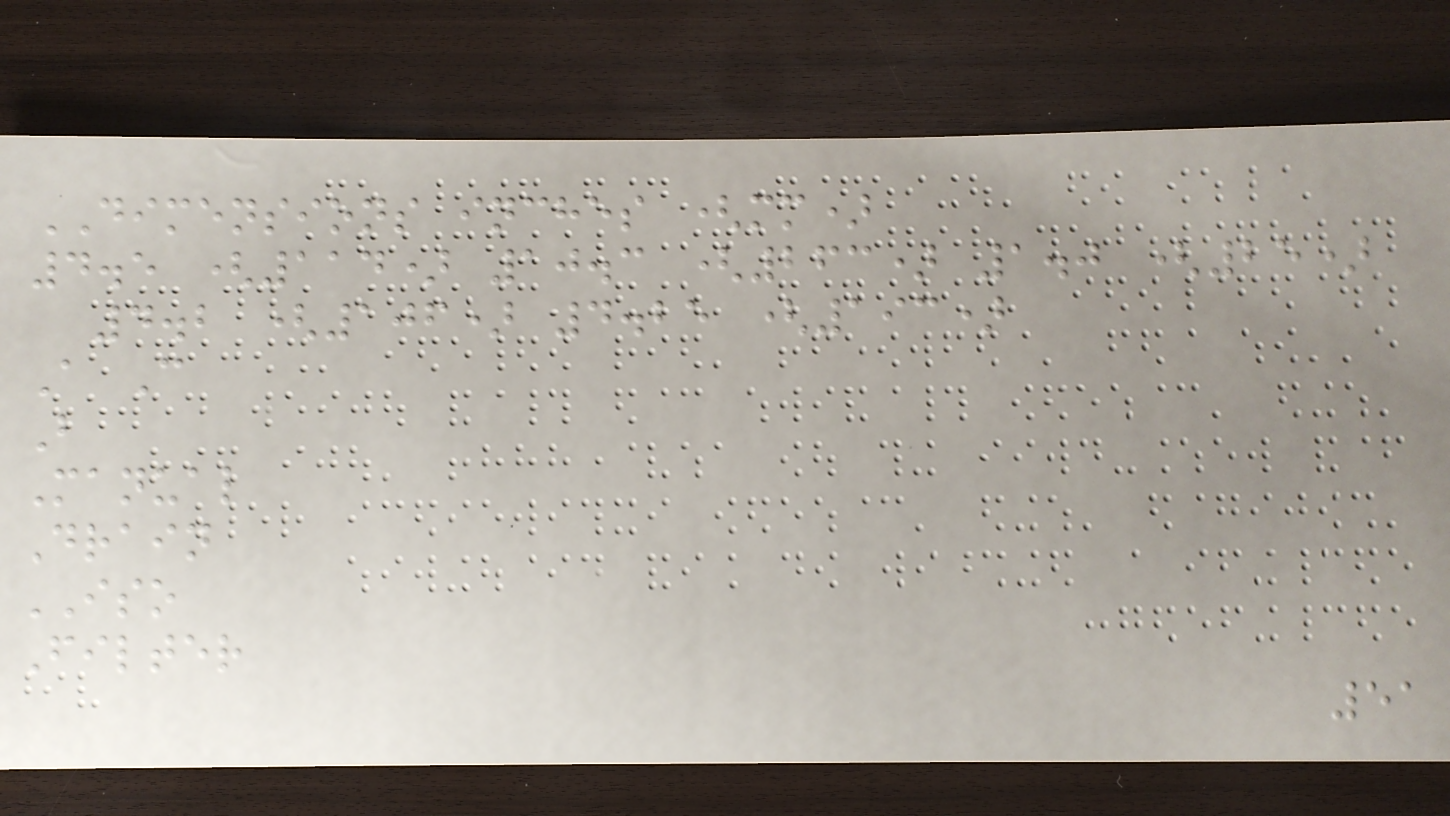DIMENSIONS inches (mm)
4.5 (114) 10.3 (263) 1.0 (25)
4.2 (106) 4.25 (193)
A C
B
Manual
Drain
ISO
Filter
51
